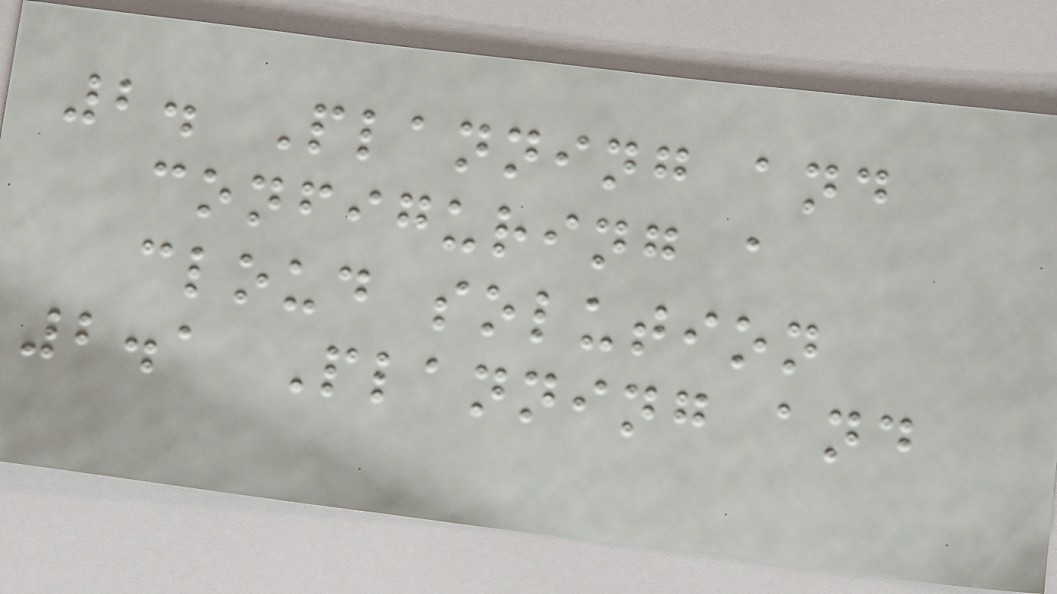2. Planning and
configuring a
cloud solution
2.1 Planning and
